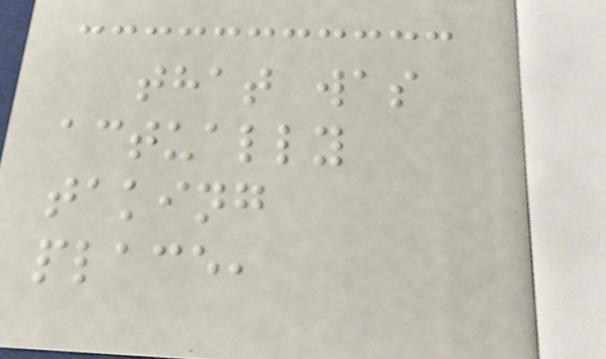that was
actually
taking
place,
